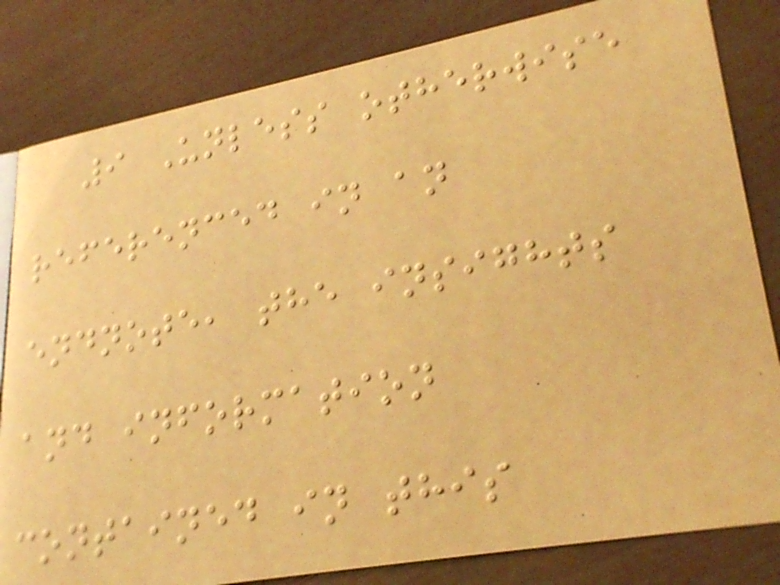9 Unless otherwise
referenced in an
endnote, the insights
and information
contained in this
